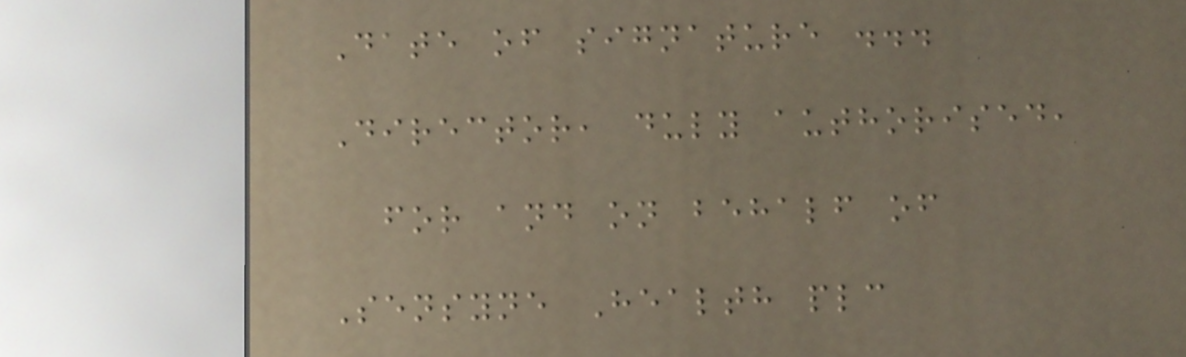Date of signature ...
Director, duly authorised,
for and on behalf of
Sensyne Health plc
